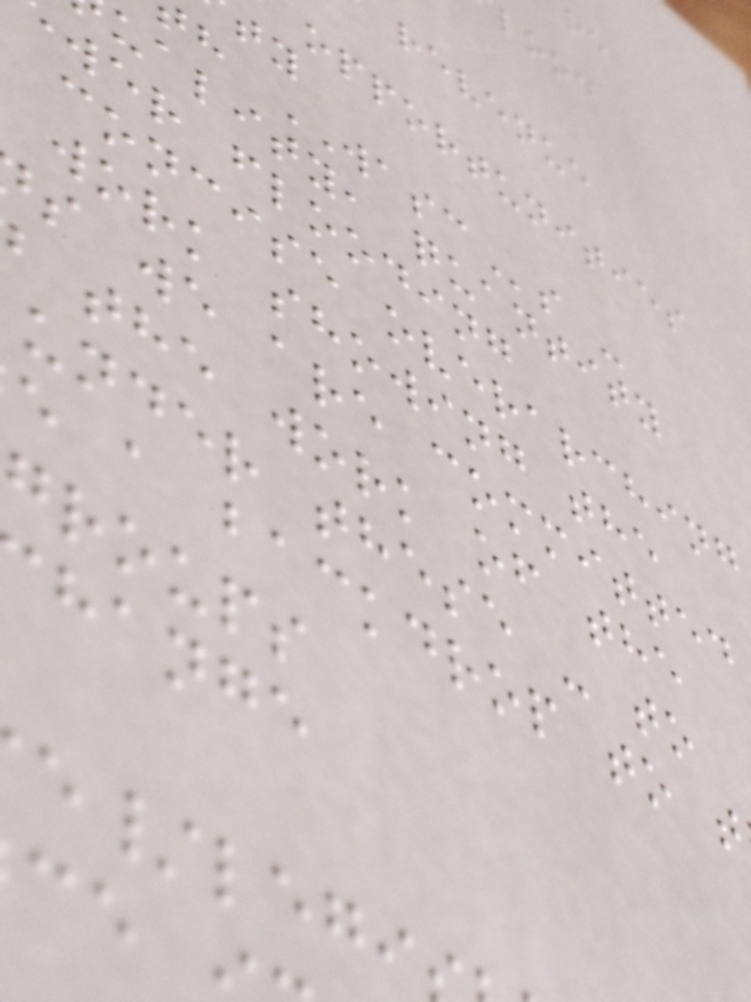revenue
opportunities
h WASCs -
uality, quantity
wer flooding
concise overarching
work showing the
s we are committed
the work of the
under these - to
e a backdrop to t
groups
hange
